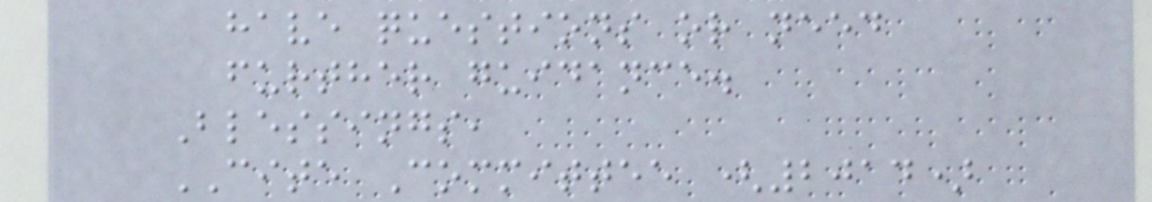have questions or need
further guidance.
Blessings,
CITE Committee (2014)
